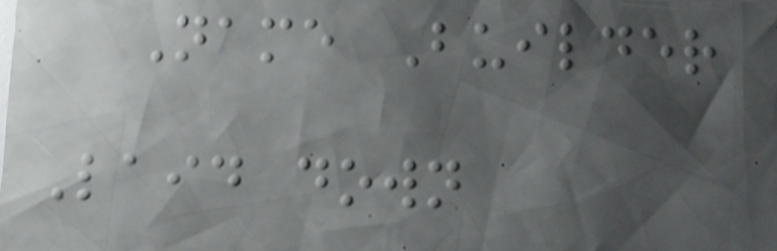Name Builder
Laid down
